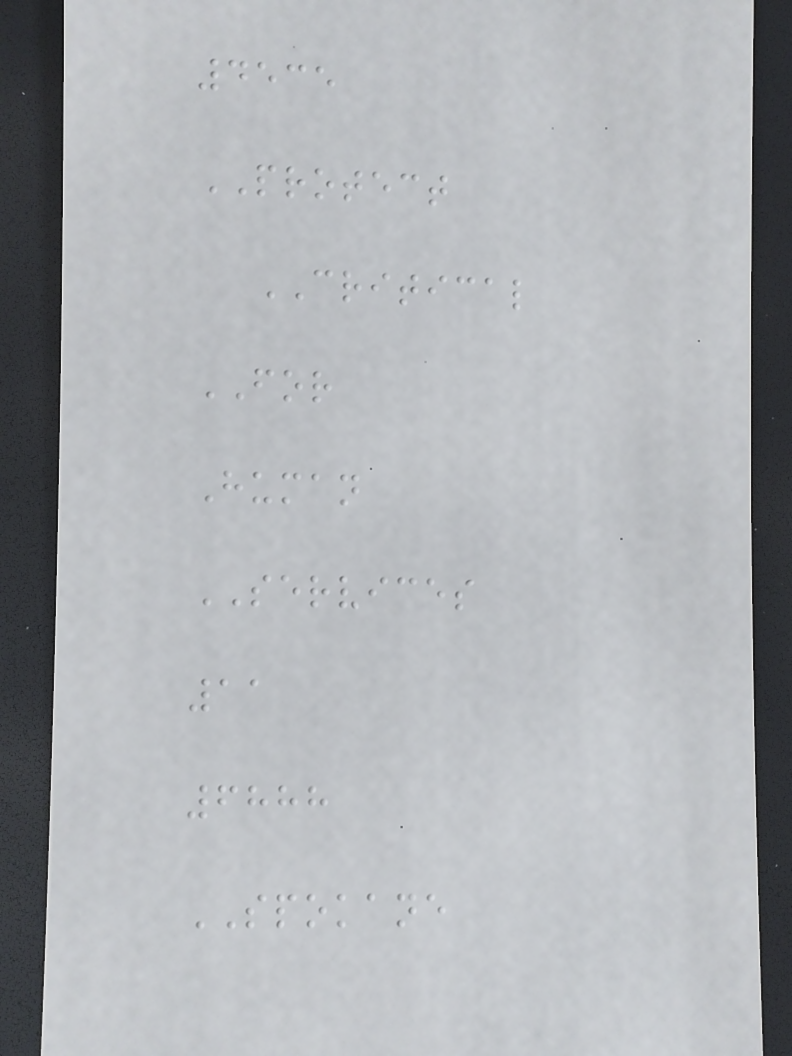4535
PROTECT
CRITICAL
FOR
Human
SERVICES
11
6888
SPOKANE
